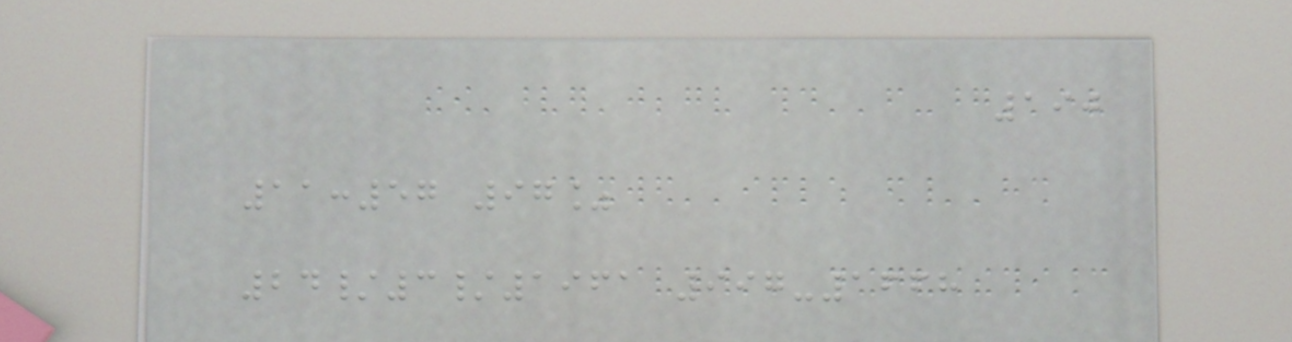190
11:57 97%
24/3/1961 997-1668
